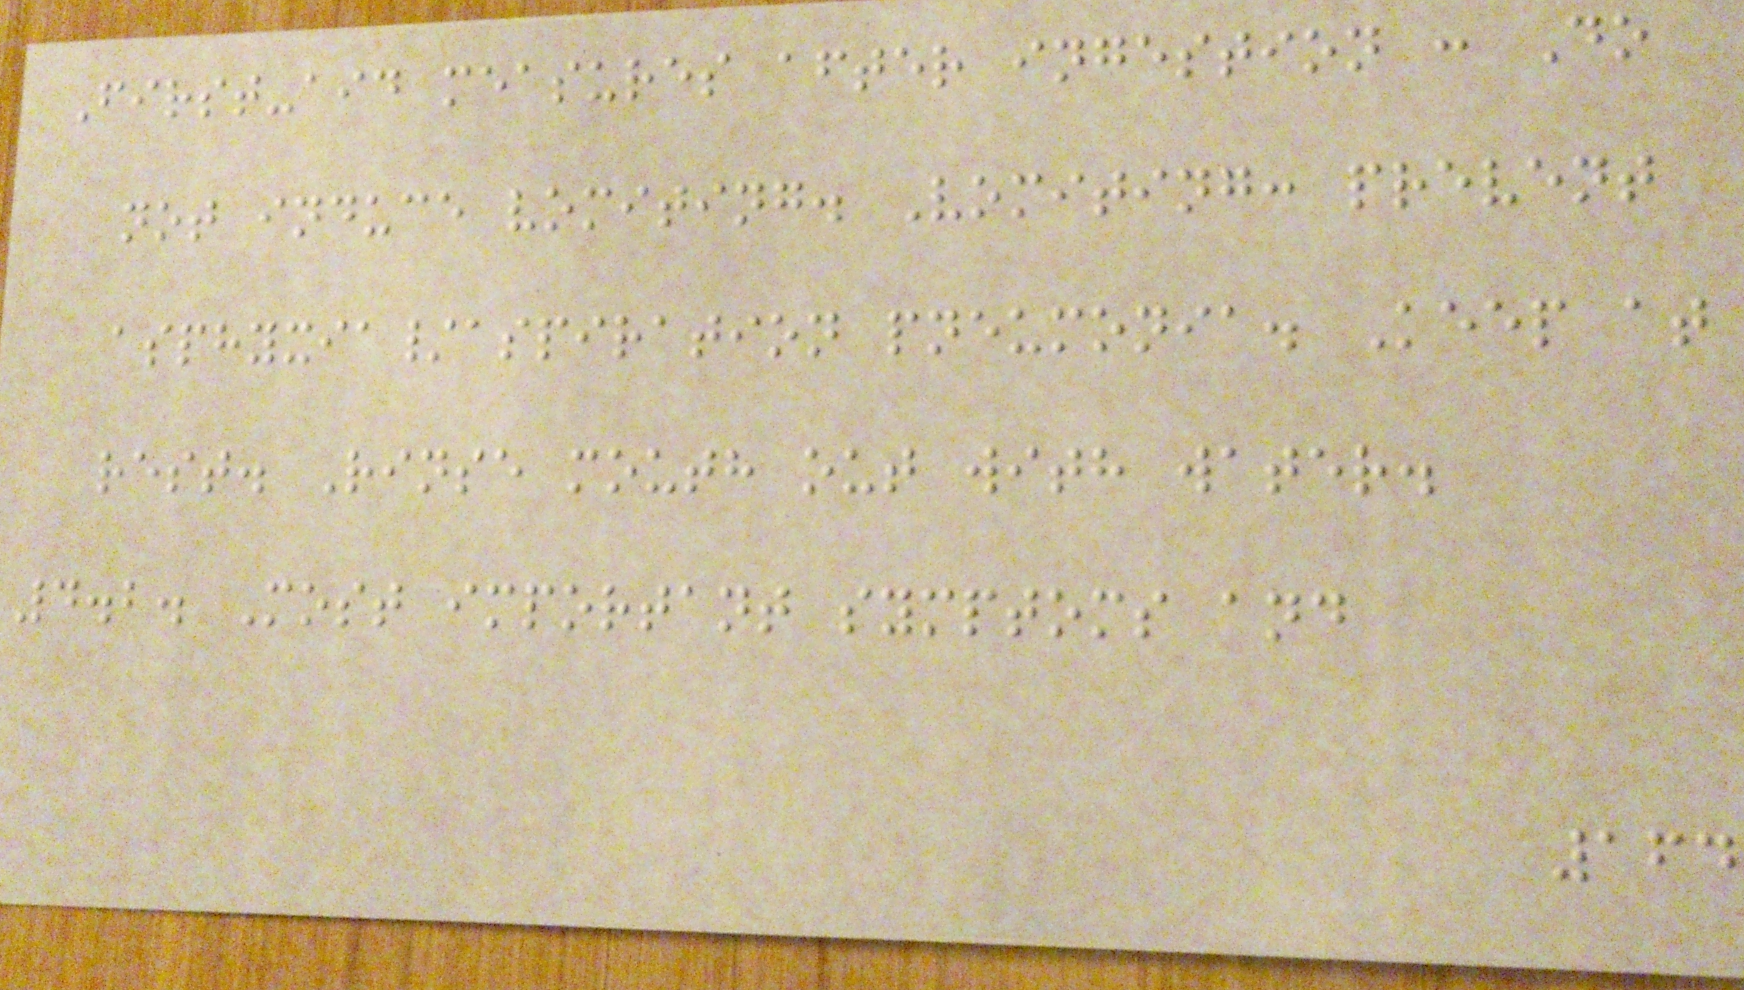First-aid measures after ingestion : Do
not induce vomiting. Vomiting: prevent
asphyxia/aspiration pneumonia. Keep at
rest. Rinse mouth out with water.
4.2. Most important symptoms and
164
